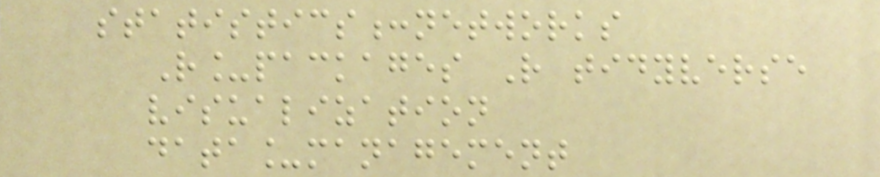statistics:networks
R_packages R tidyverse
visualization
data_management
